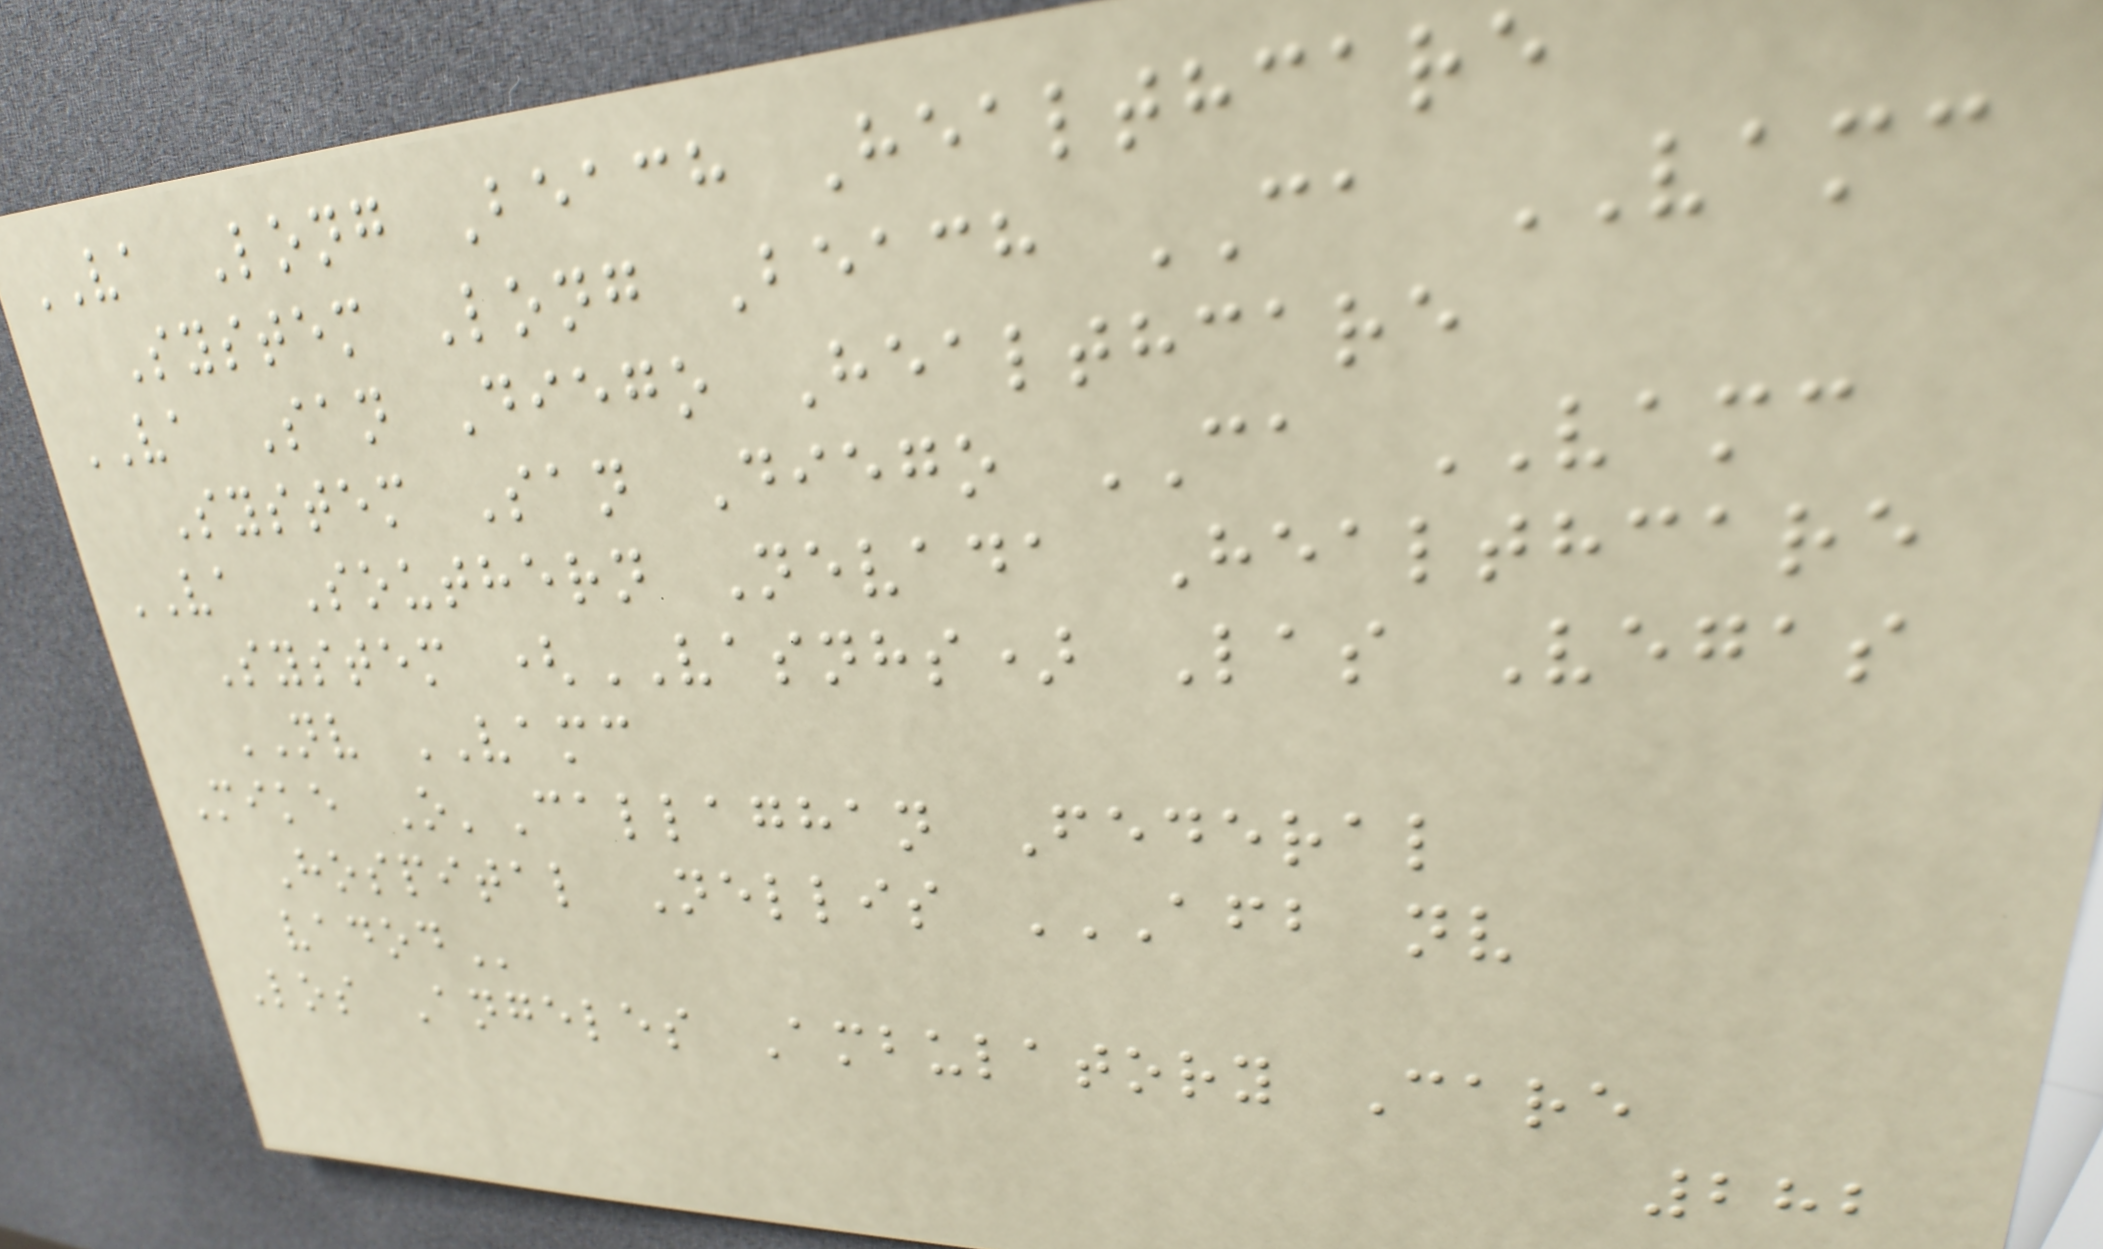VA Long Beach Healthcare
System Long Beach CA VAMC
VA San Diego Healthcare
System San Diego CA VAMC
VA Southern Nevada Healthcare
System (VASNHS) Las Vegas
NV VAMC
Mike O'Callaghan Federal
Hospital Nellis AFB NV
VADOD
Los Angeles Ambulatory Care
282
